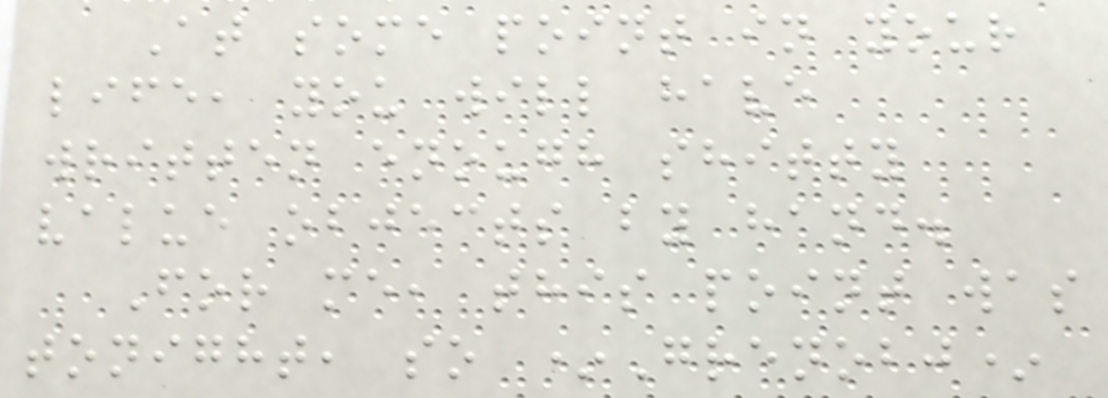At some point in your
life, you will have
written enough shitty
value objects by hand.
For me, this point was
tonight, so *Grenobj*
